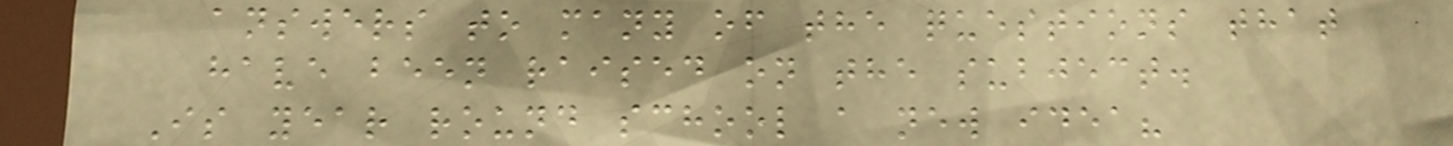answers to many of the questions that
have been raised on the subject.
Is year round school a new idea?
